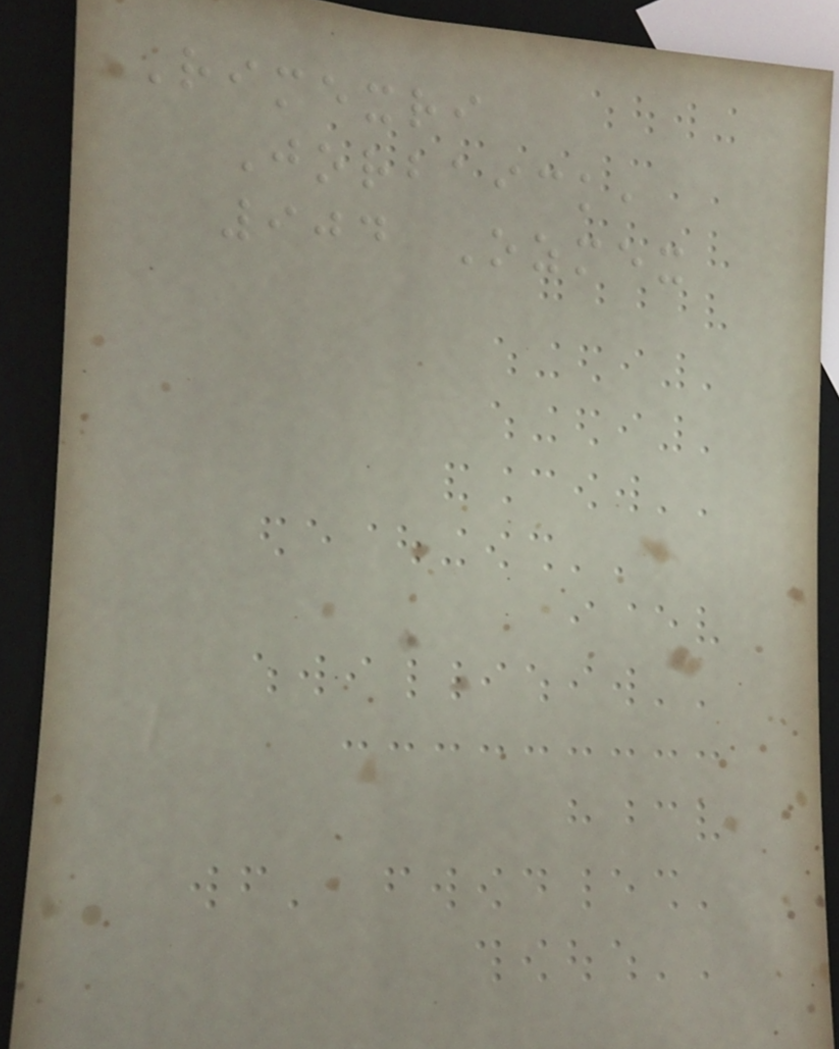Rimexri
Jorbaick,
904 Ozmex
